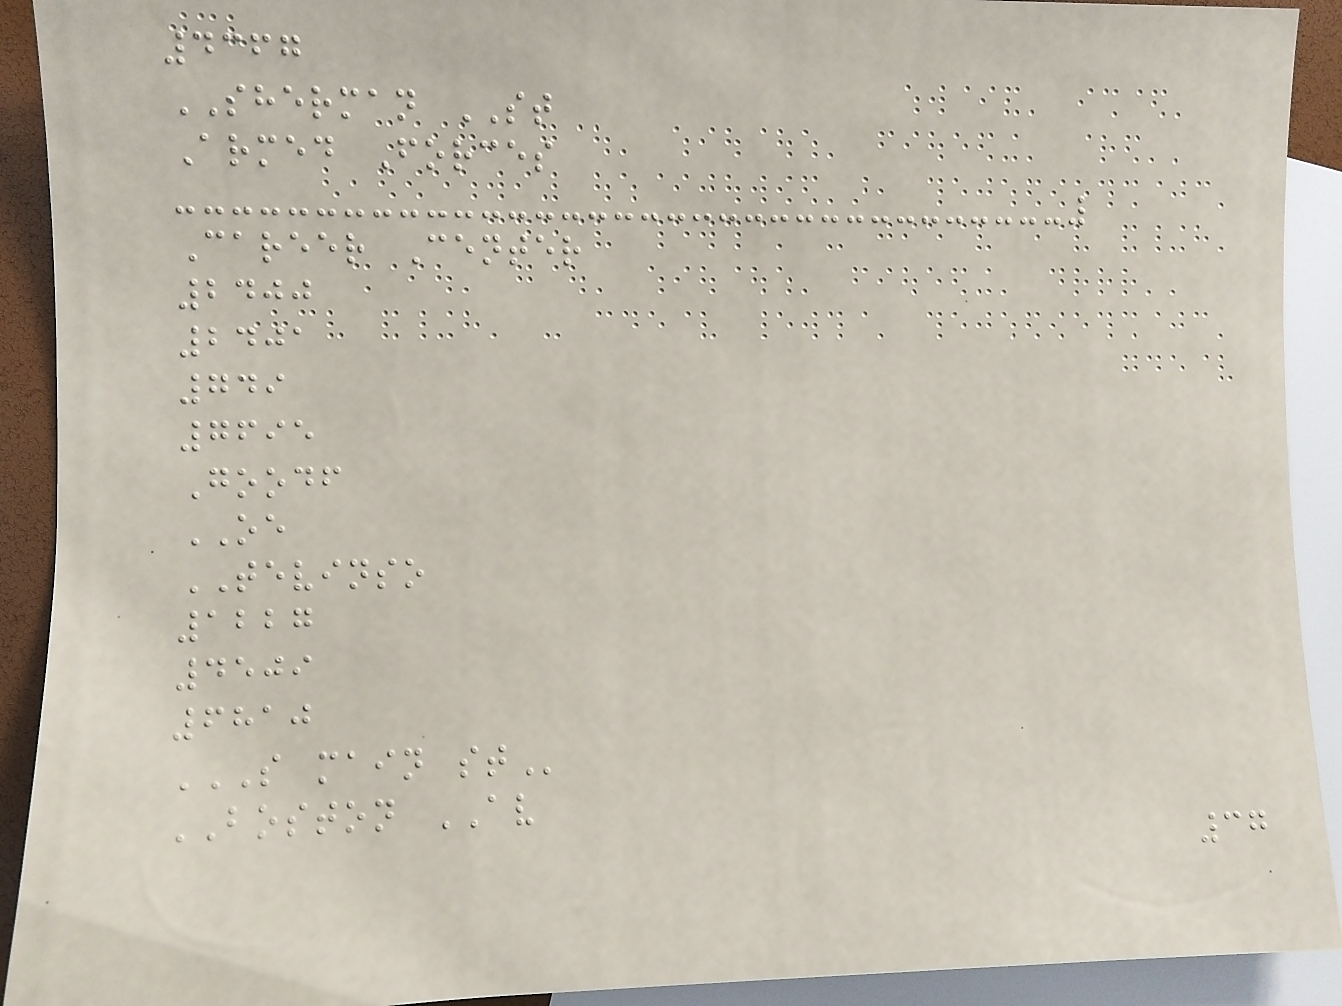4367
SHERMAN ST
Armed Forces
Career Center
2400
2401
749
7695
Goodf
OE
TEVINSO
1227
4509
6810
S MAIN ST
BOSTON AV
37
